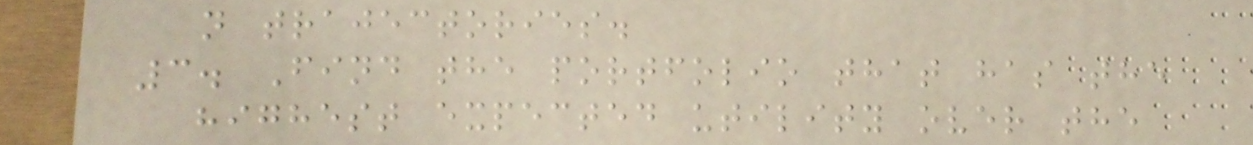n trajectories.
3. Find the portfolio that has the
highest expected utility over the
